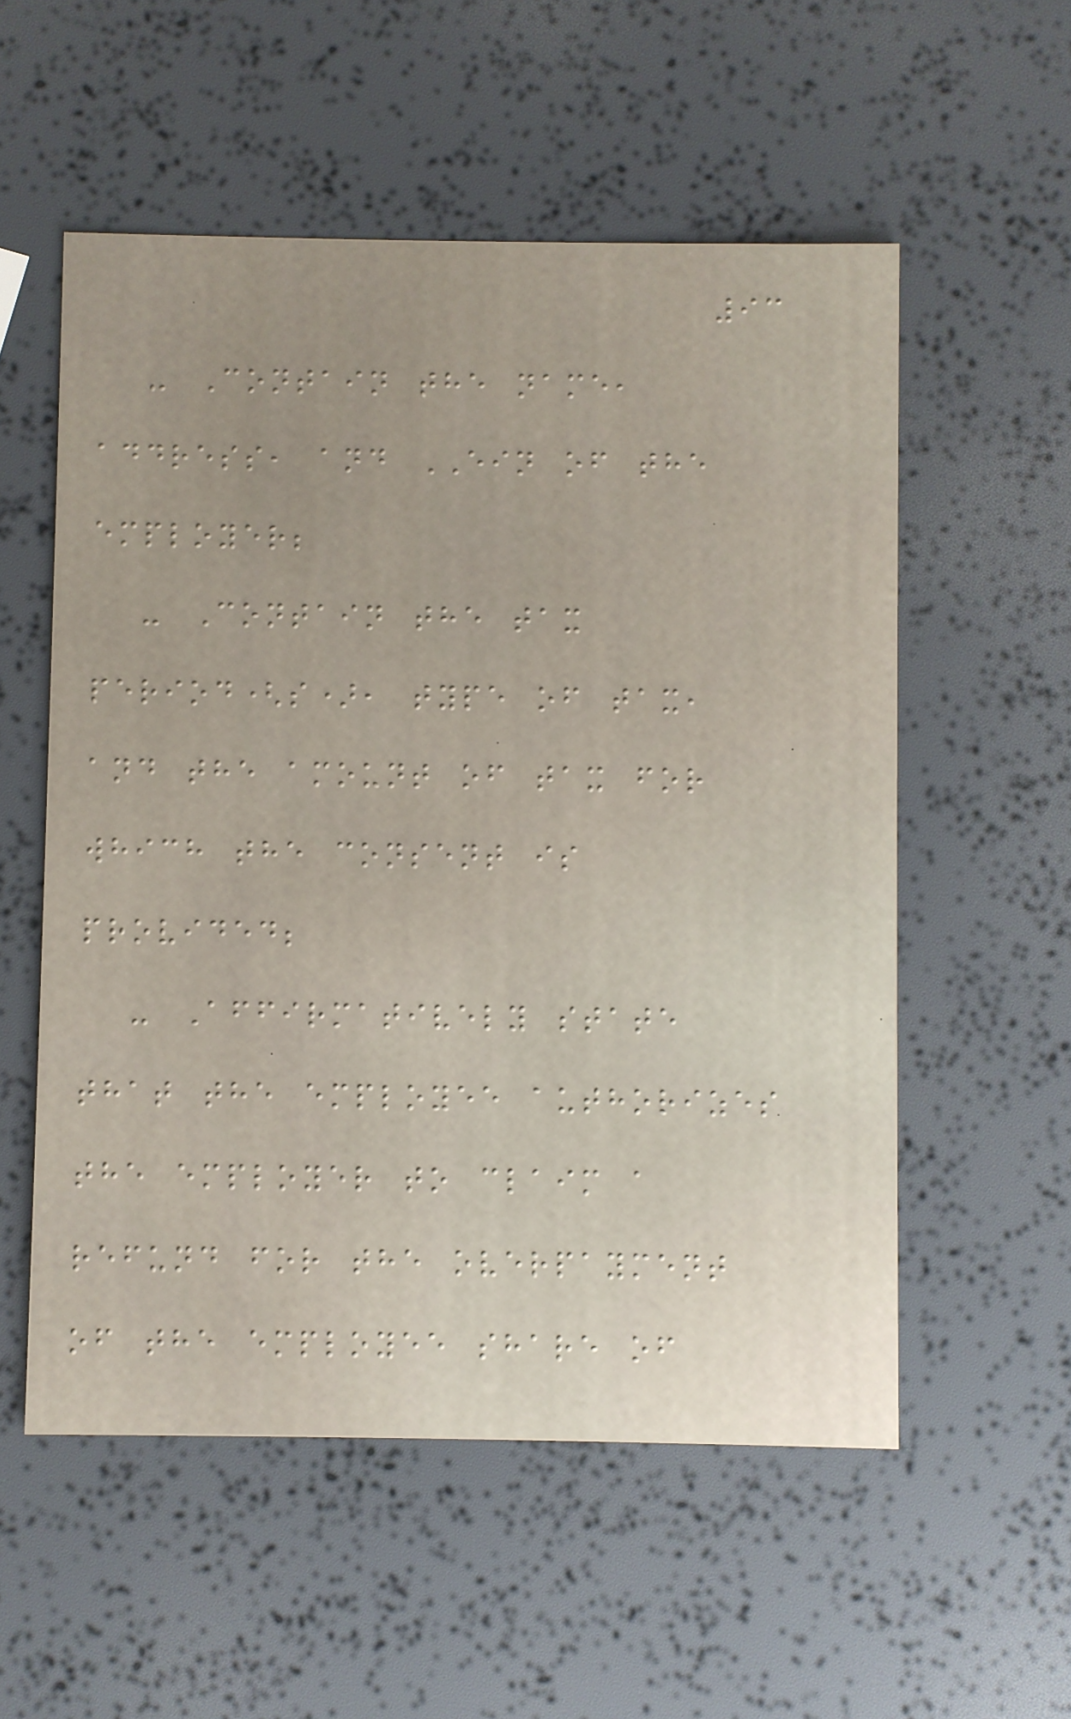93
- Contain the name,
address, and EIN of the
employer;
- Contain the tax
period(s), type of tax,
and the amount of tax for
which the consent is
provided;
- Affirmatively state
that the employee authorizes
the employer to claim a
refund for the overpayment
of the employee share of
